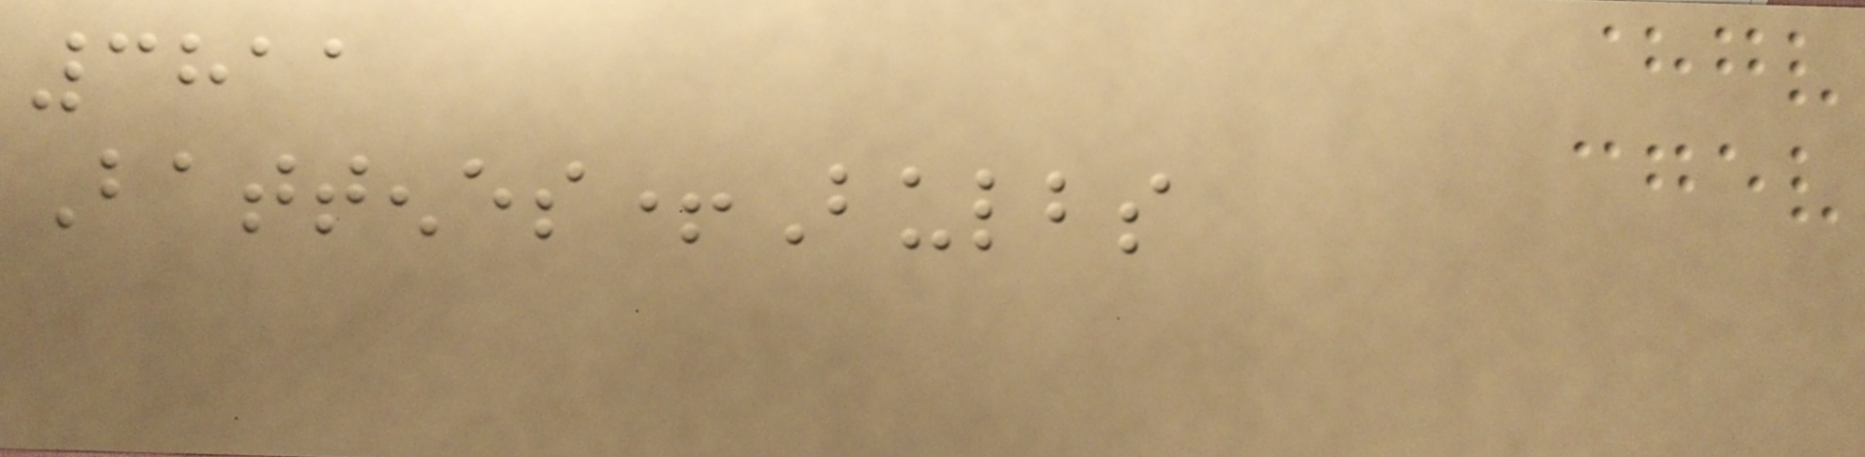3811
Battenes+Bulbs
